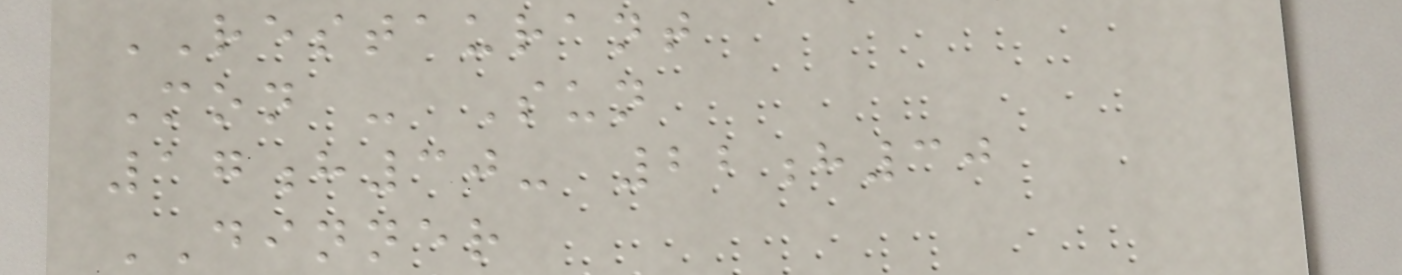RESTAURANT
Mon - Sun
17h30- 22h30
DINNER
